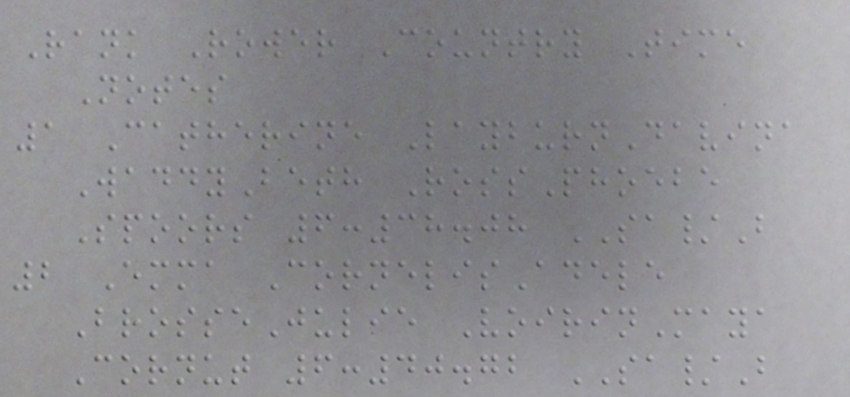Rank Rower Country Time
Notes
1 Catherine LayburnDavina
WaddyBeth RossPhoebe
Spoors 6:38.08 SA/B
2 Emma CornelisAdele
BrosseJulie VoirinMaya
Cornut 6:40.72 SA/B
